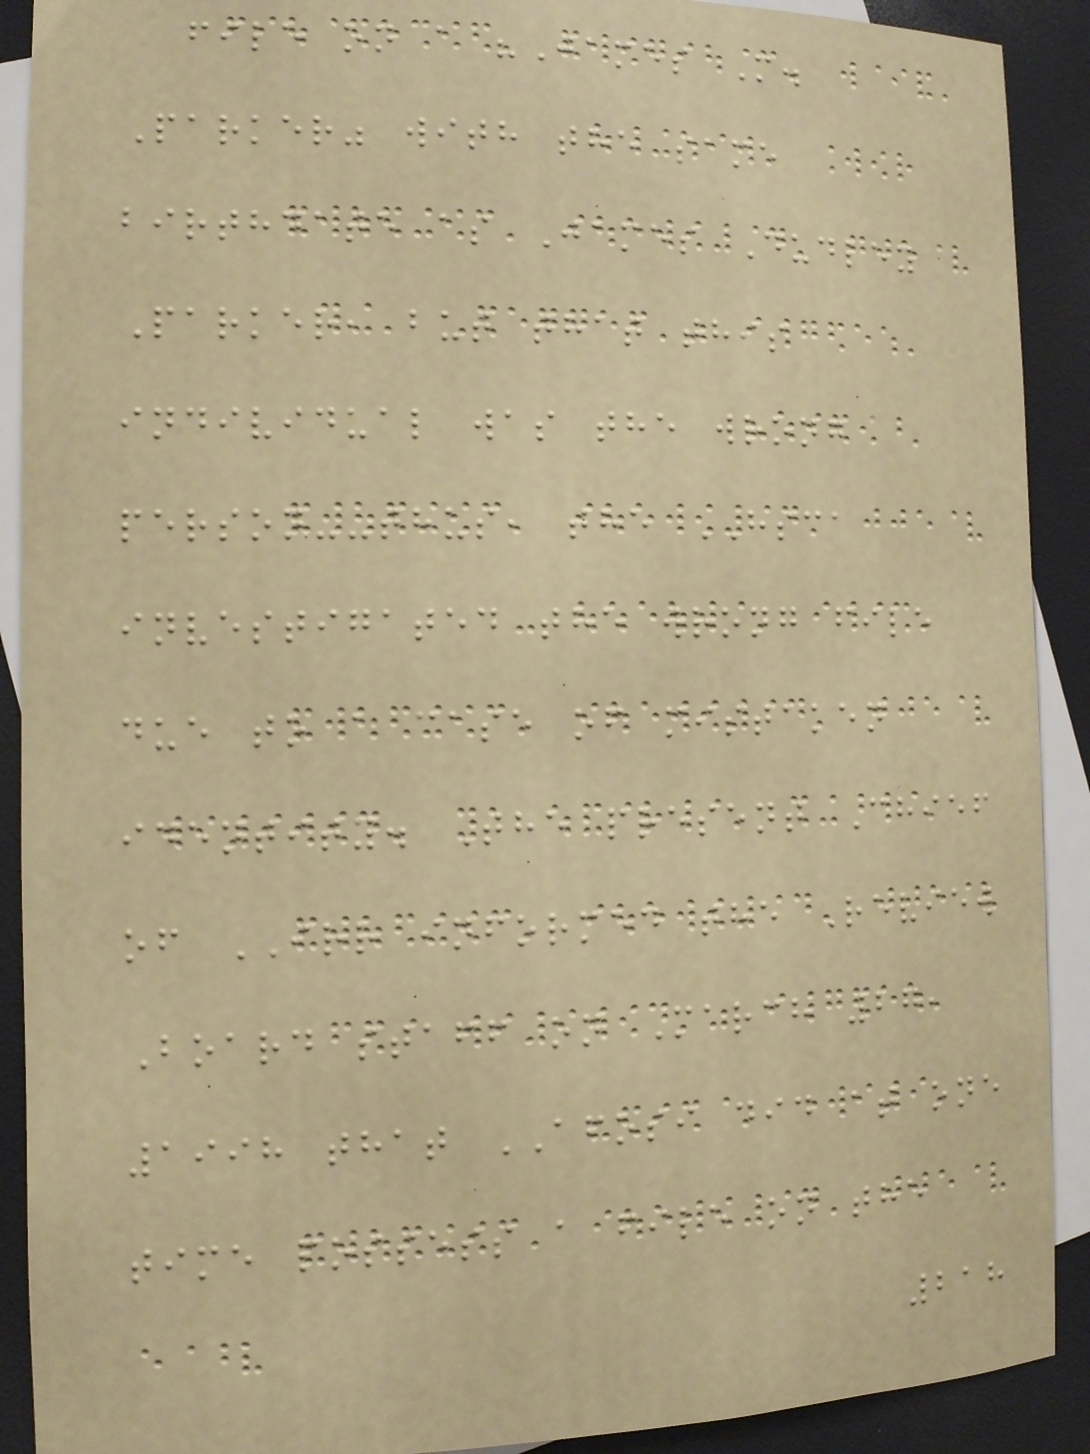file on a "James M.
Parker" with the same
birthdate as James Dudley
Parker, but that this
individual was the wrong
person--thus, the HSCA
investigated the wrong file
due to a case of mistaken
identity. The present Chief
of IRR informed the Review
Board staff on March 27,
1998 that AFOSI did at one
time possess a file on the
218
